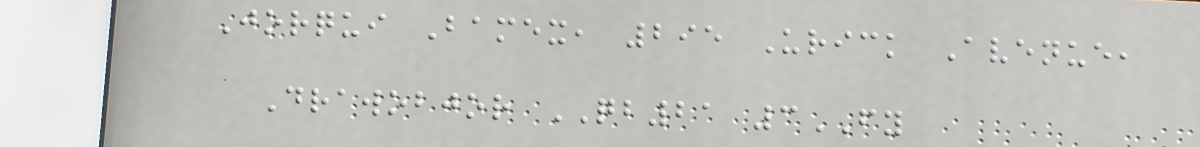Jorqui Bamex, 295 Urick Avenue,
Drawobjor QB21 3FY
